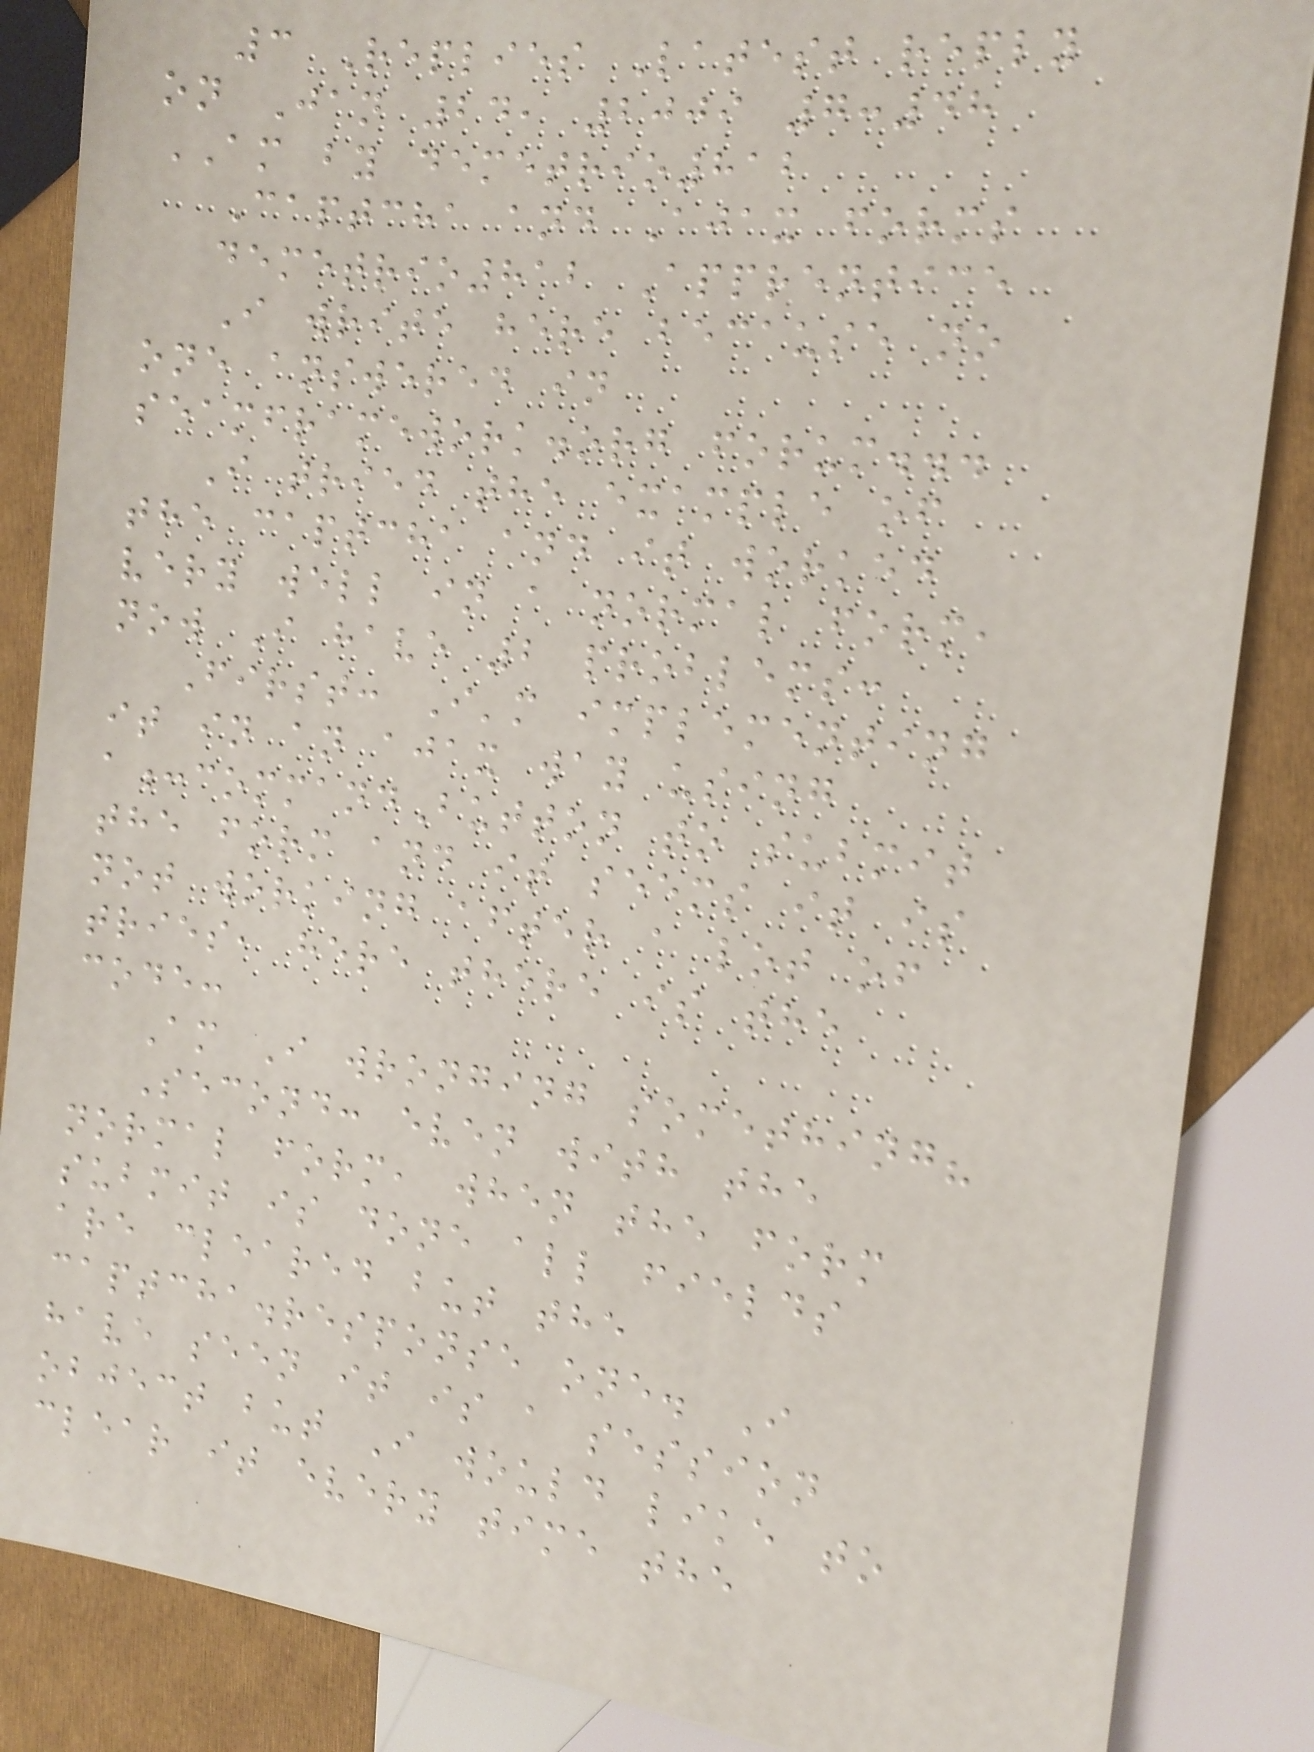3 Replies Latest reply
on Jan 24, 2009 7:48
AM by demetrio812
Captcha and Ajax forms
demetrio812 Apprentice
I write here because no
one answered in
seamframework.org forum...
I tried the example of
the captcha and it worked
very well in a normal form,
now I have 2 problems:
First: I'm implementing
it in an ajax way using
a:commandButton to submit
the form and it seems it is
not working after a lot of
tries, here there is the
code:
Am I wronging something?
Second: even with the
normal form, when the form
submit is done all fields
are cleared but the
captcha.response one. I
have seen it is a session
object but I would like to
clear it every time the
